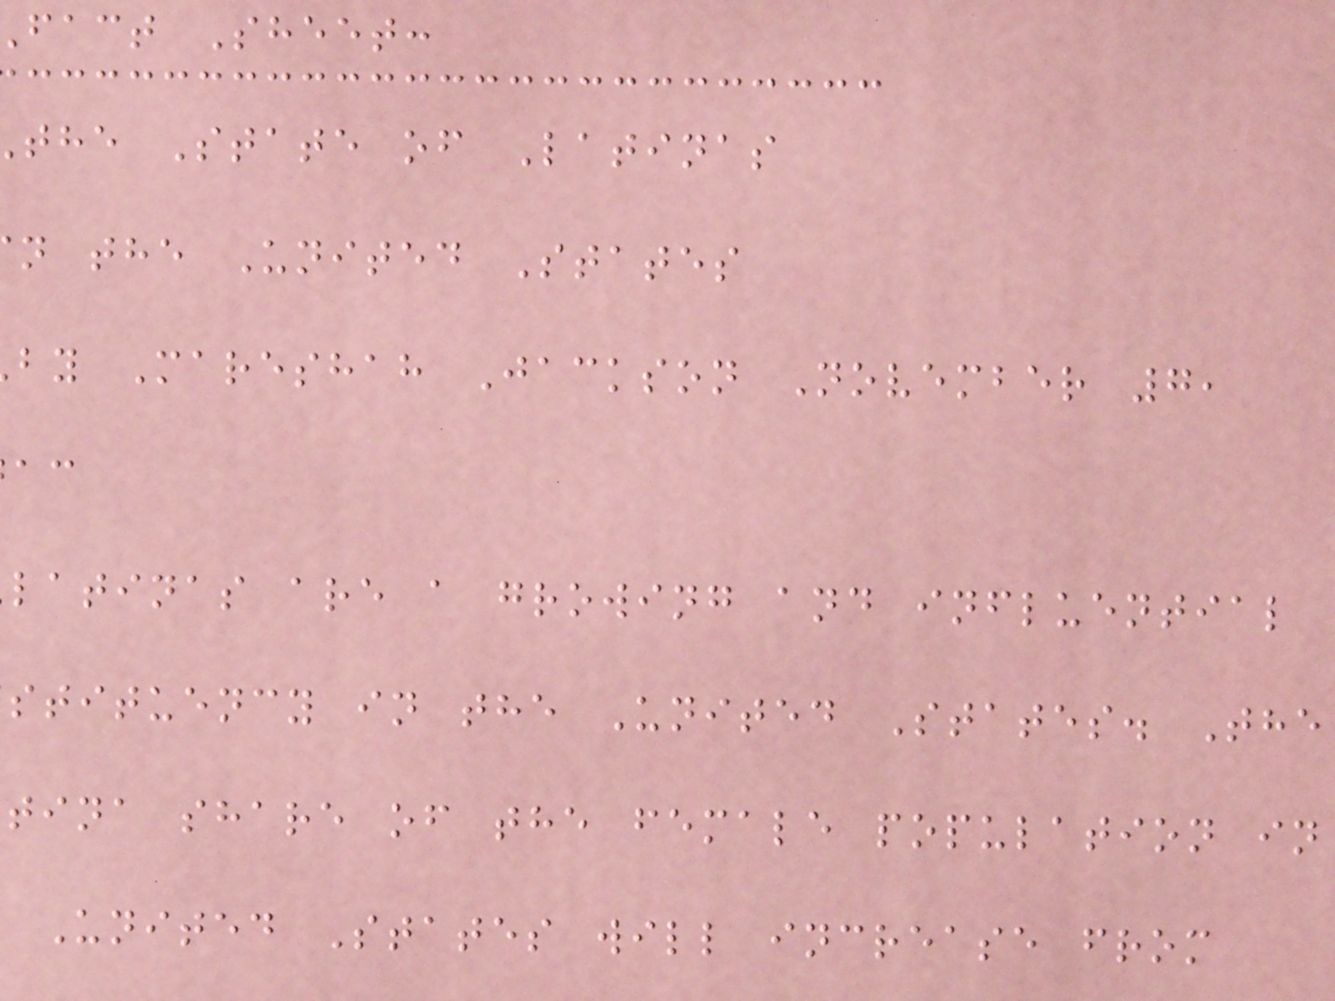fact Sheet:
the State of Latinas
n the United States
by Mareshah Jackson November 7,
latinas are a growing and influential
stituency in the United States. The
tina share of the female population in
United States will increase from
